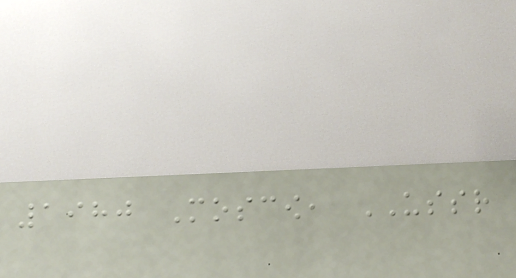1980 Moscow, USSR
